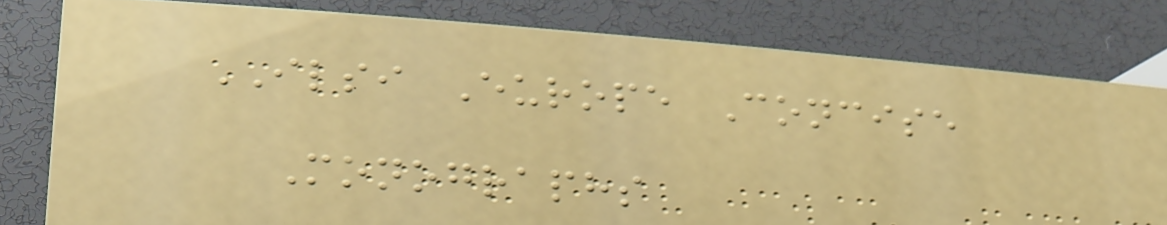ILSI Europe Concise
Monographs
